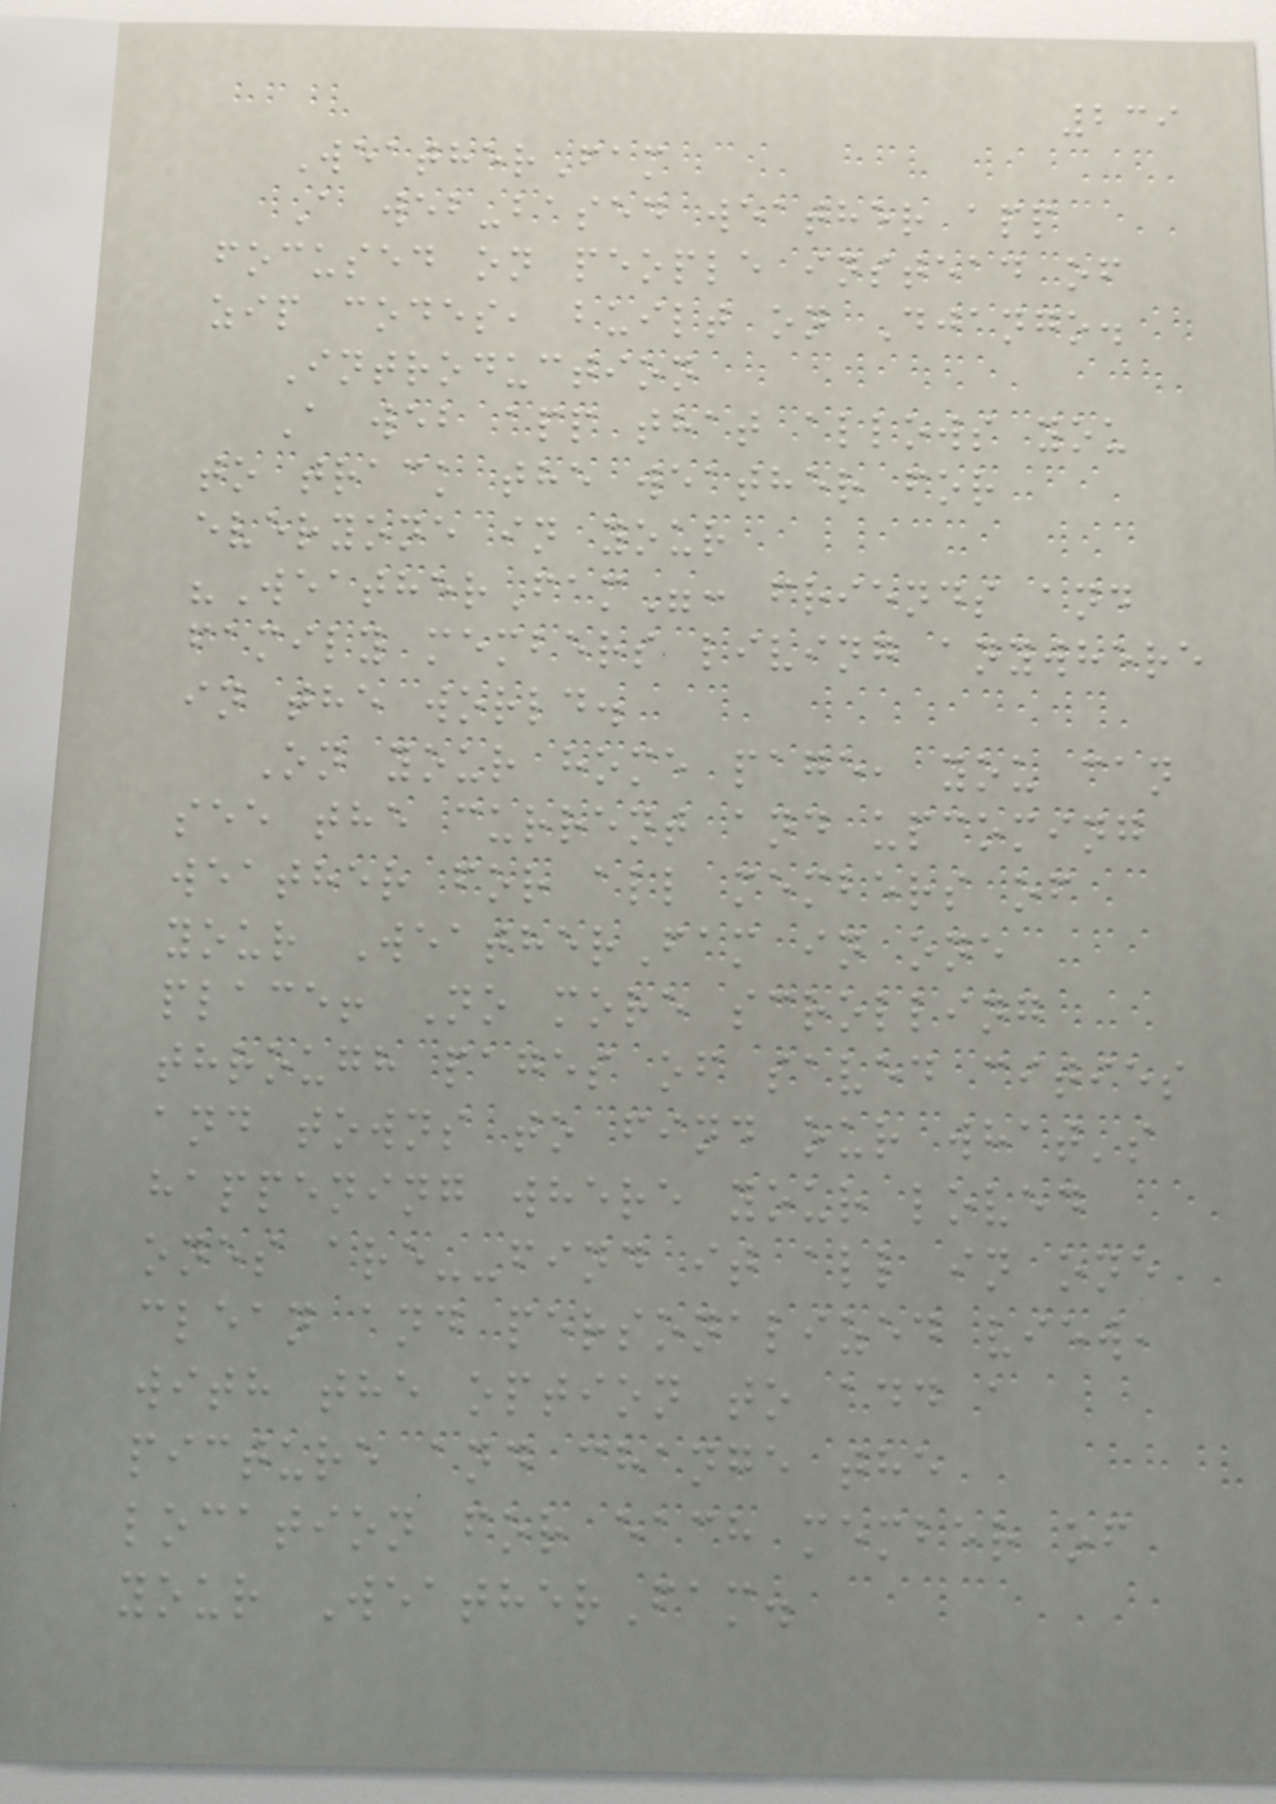239
WeatherFam
A web-based weather app
focused on people instead of
zip codes, built on Django.
Introduction
A web app that allows you
to track the weather for
everyone in your
"WeatherFam": friends and
family members living anywhere
in the world.
On your home page, you can
see the current and upcoming
weather for all members of
your WeatherFam in one
place! No more scrolling
through pages of saved cities
and towns to find our what's
happening where your loved
ones are--find it all in one
clean and personalized view,
with the option to add a
picture and change the
location for each member of
your WeatherFam.
